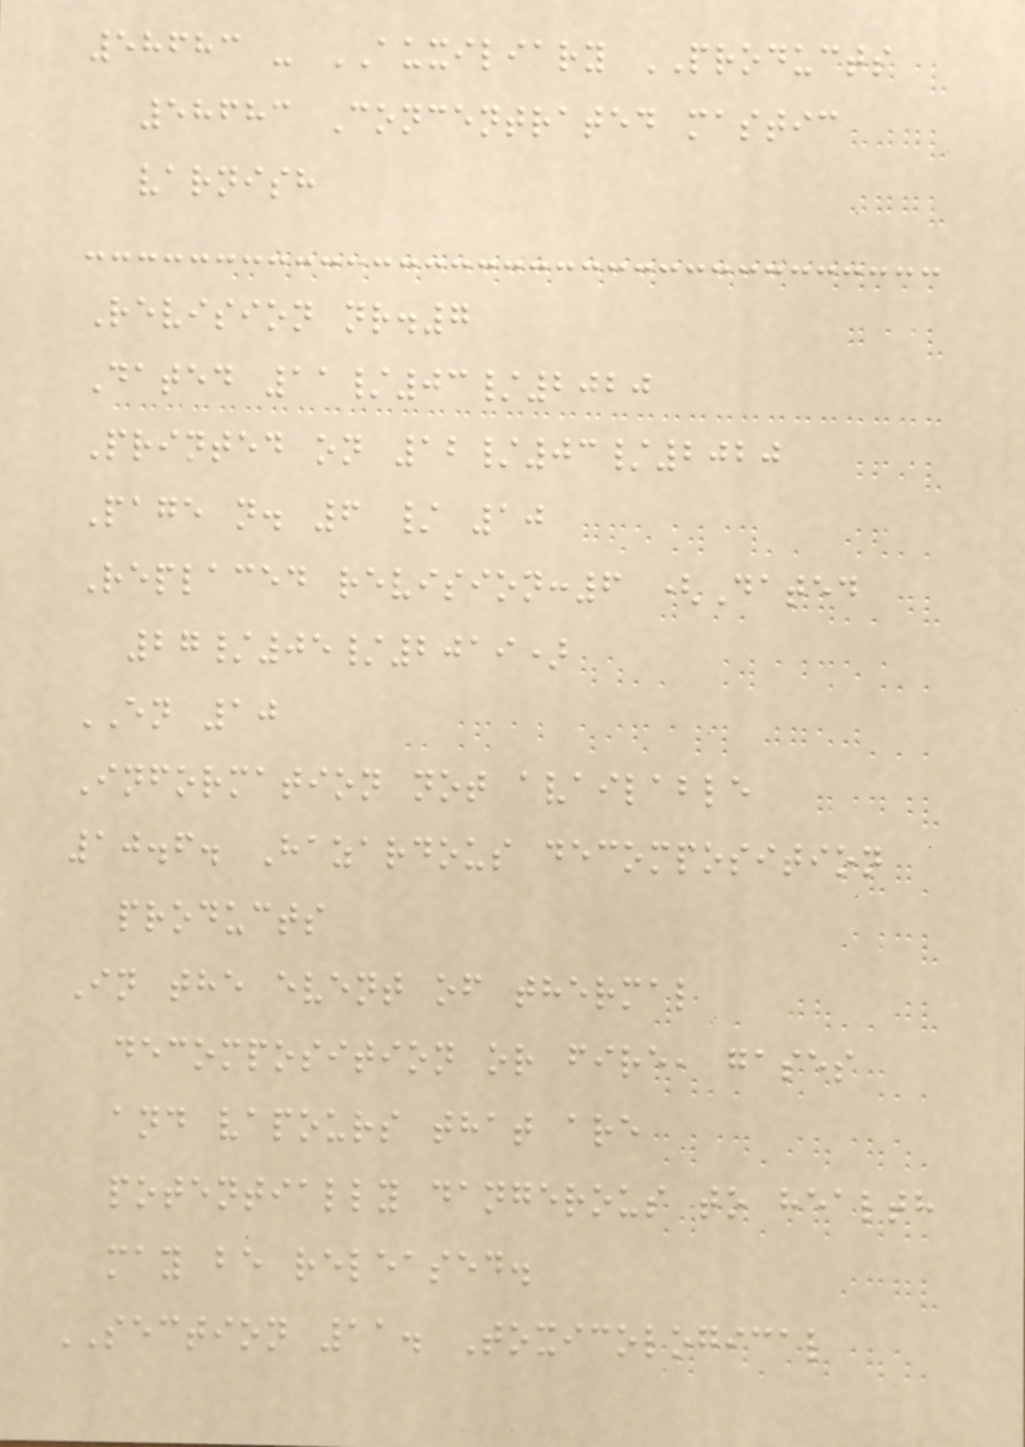58683 - AUXILIARY PRODUCTS
58683 Concentrated mastic
varnish
Revision nr.7
Dated 11/03/2020
Printed on 12/03/2020
Page n. 6 / 10
Replaced revision:6 (Dated
27/05/2019)
EN 10
Information not available
10.6. Hazardous decomposition
products
In the event of thermal
decomposition or fire, gases
and vapours that are
potentially dangerous to health
may be released.
SECTION 11. Toxicological
